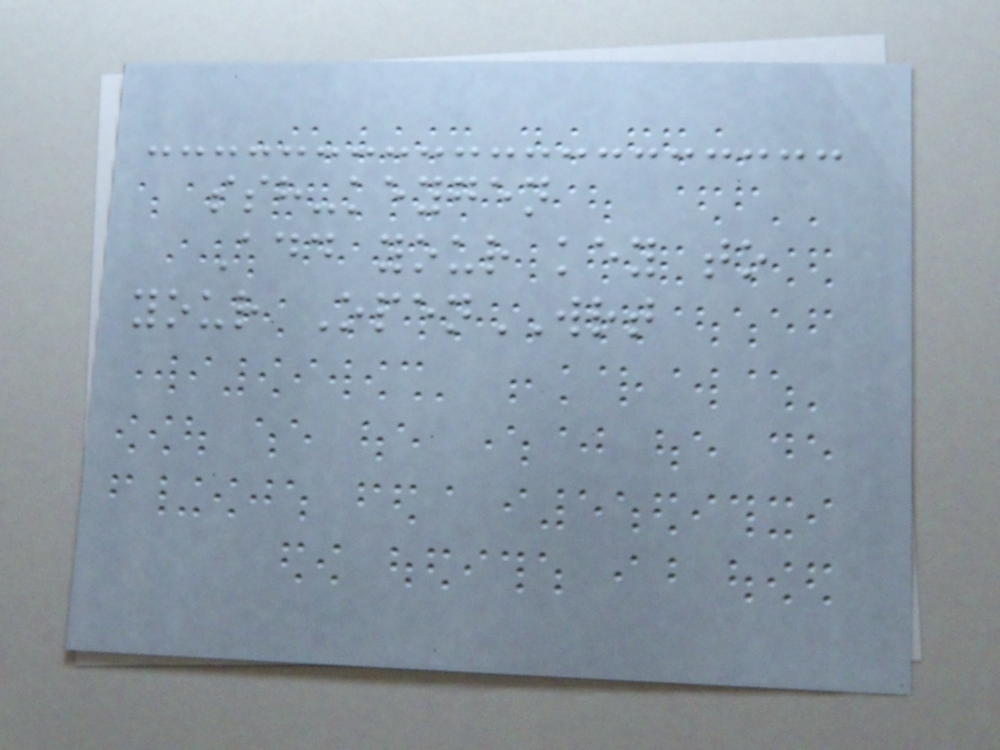ssh-keygen
Add your key to
your OpenWRT
